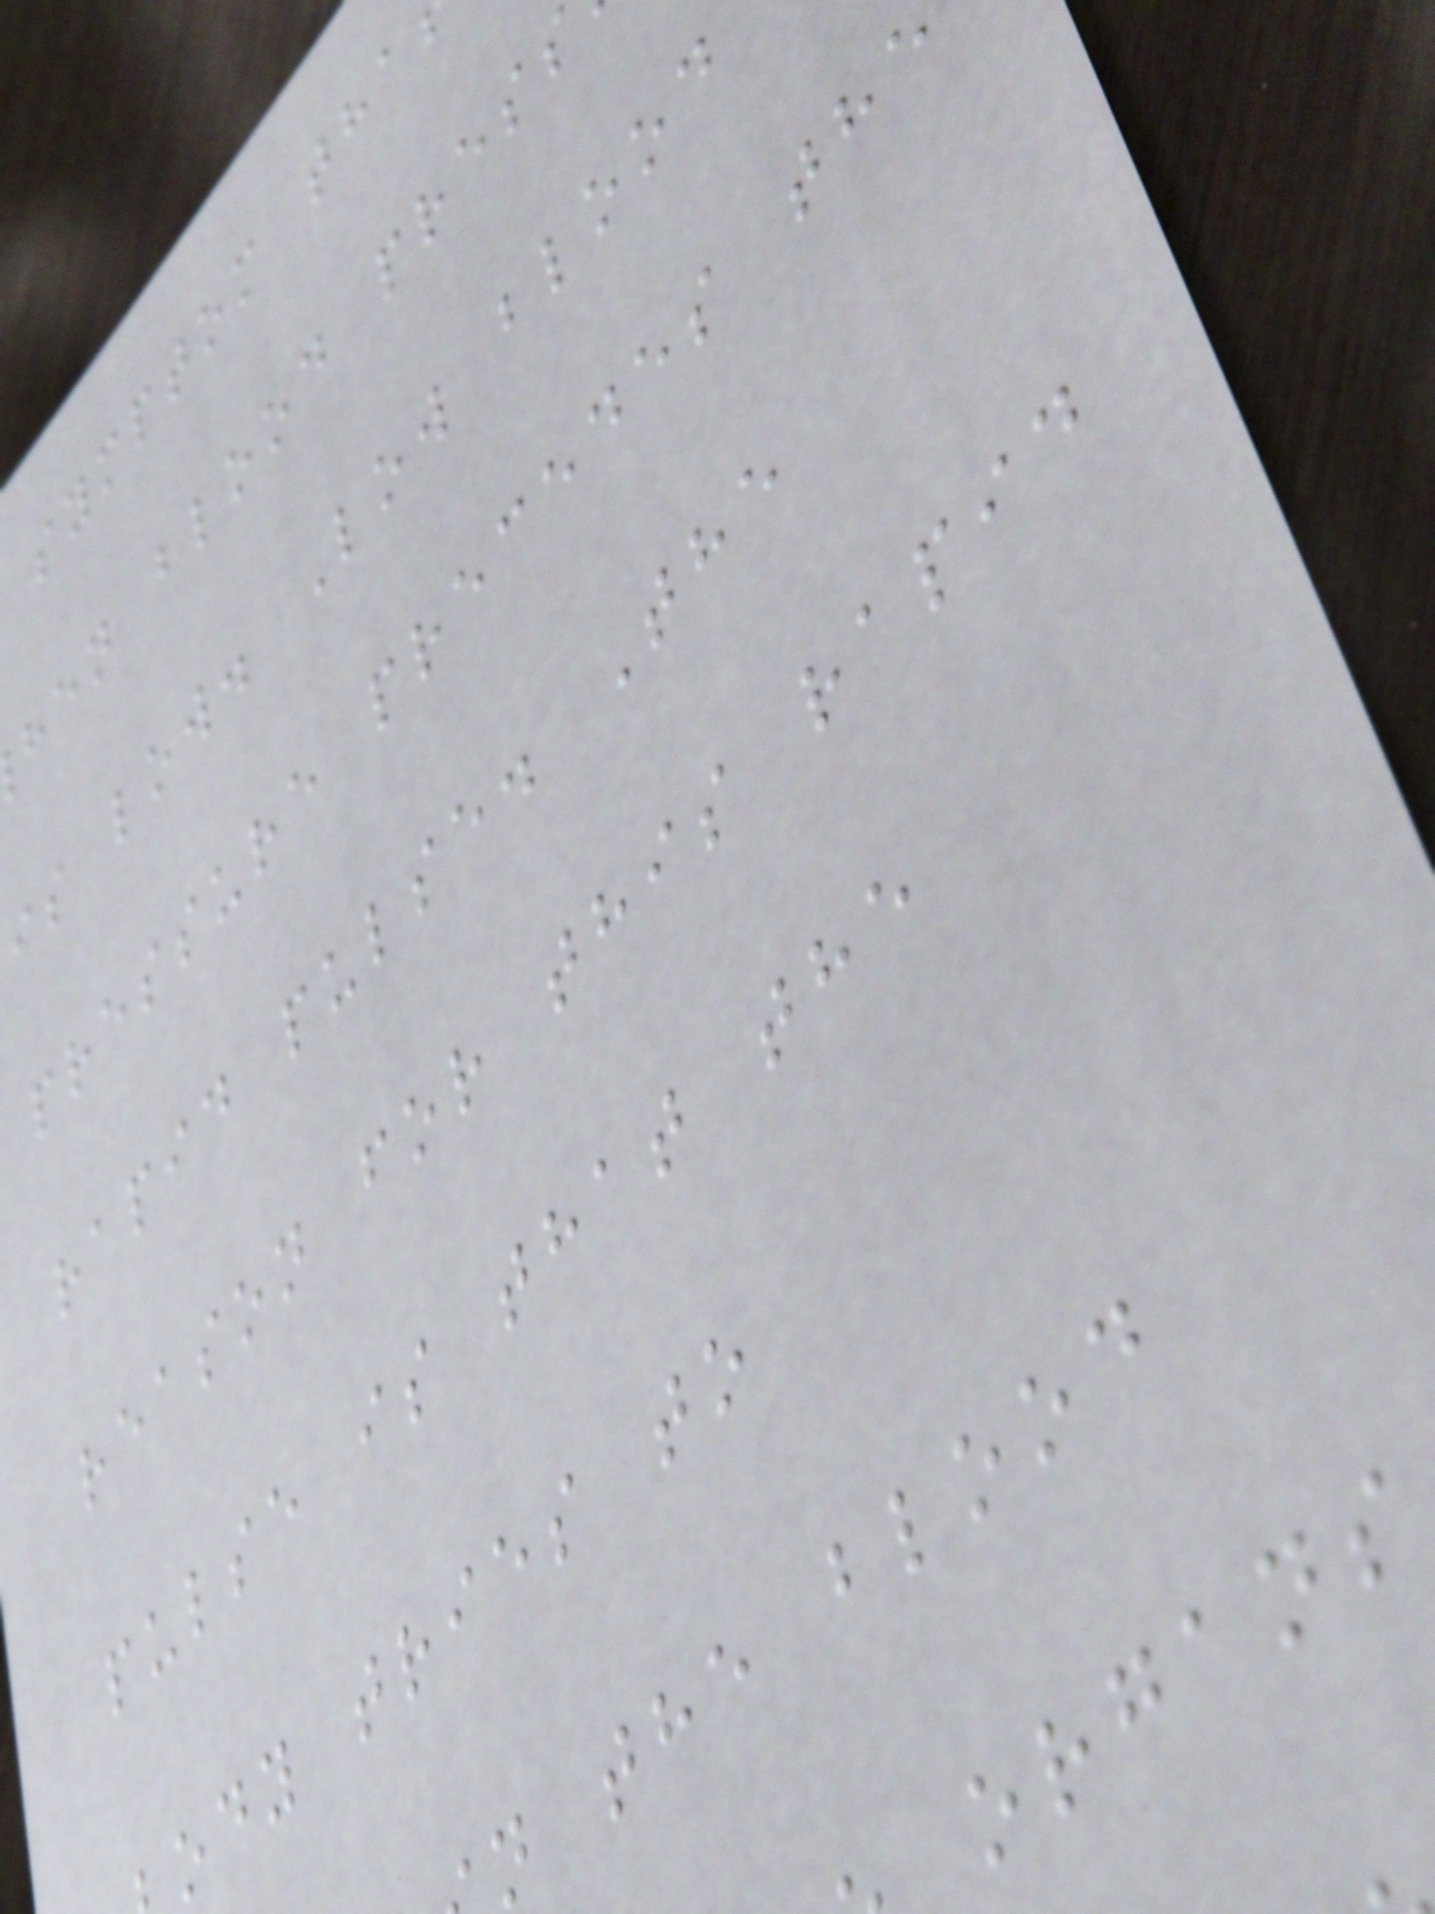symptom tha
hen blood press
is low. Low blood
pressure precedes the
rapid pulse. The
reason for this rapid
pulse is that the
ody tries to
n the blood
organs
